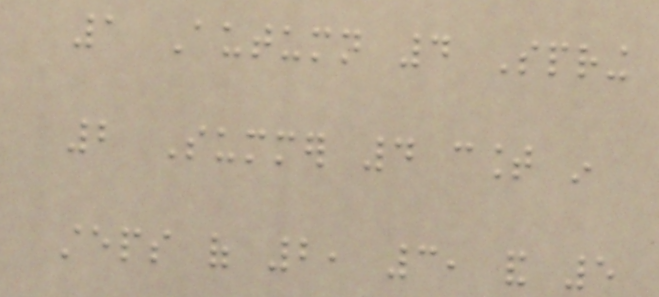1 Autumn 4 Spring
2 Summer 4 count in
steps of 2, 3, and 5
